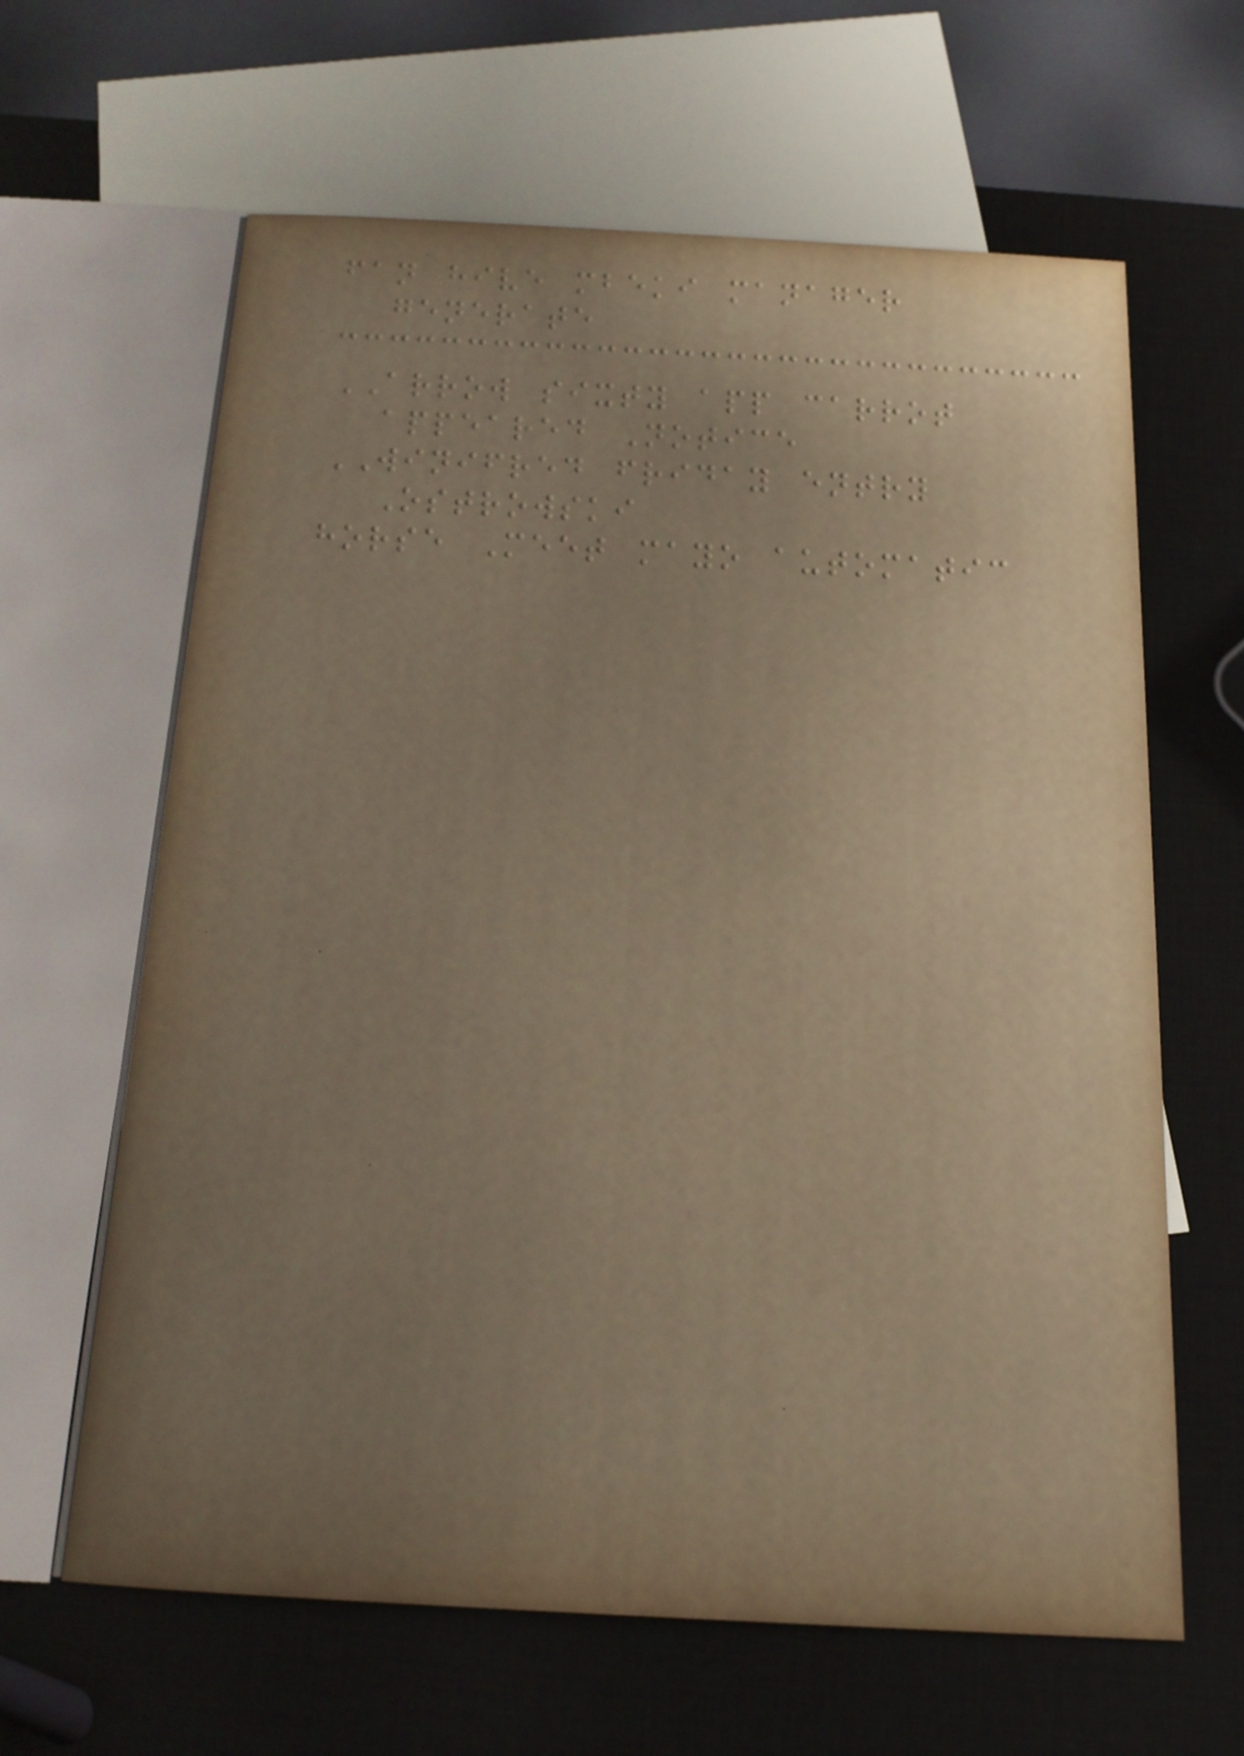fan hive mbeki manager
generate
ARROW sixty app carrot
appeared Notice
WINIFRED friday entry
Ostrowski
horse Meet mayo automatic
